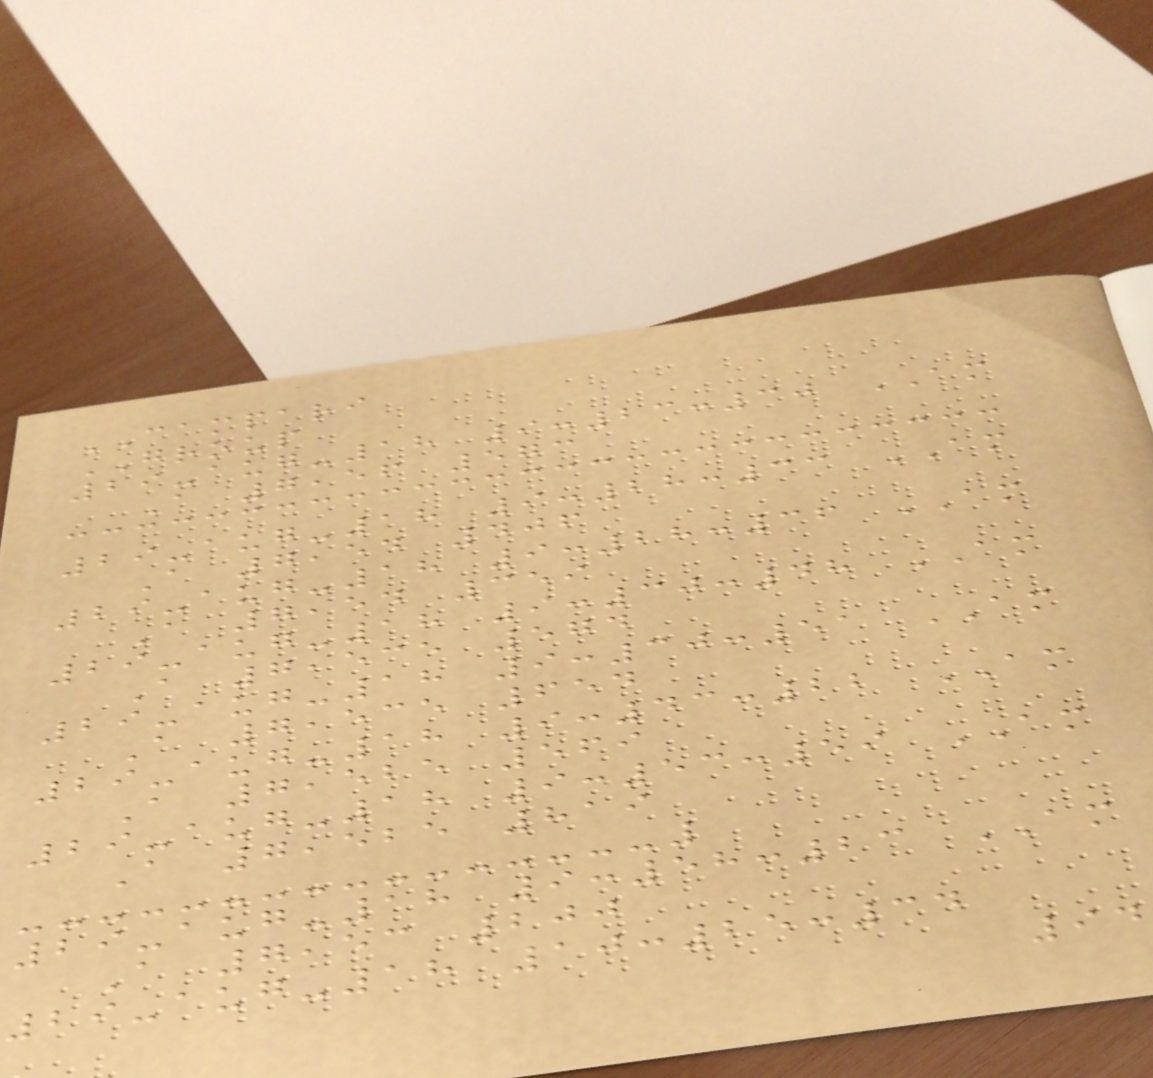CAMPARI
GROUP
29-aug-18 9:23:30 AM
A 7,56 573
29-aug-18 9:28:33 AM
A 7,54 406
29-aug-18 9:28:36 AM
A 7,54 359
29-aug-18 9:30:48 AM
A 7,535 574
29-aug-18 9:30:51 AM
A 7,535 654
29-aug-18 9:43:22 AM
A 7,525 569
29-aug-18 9:53:59 AM
A 7,525 819
29-aug-18 9:58:23 AM
A 7,53 200
29-aug-18 10:25:34
94
